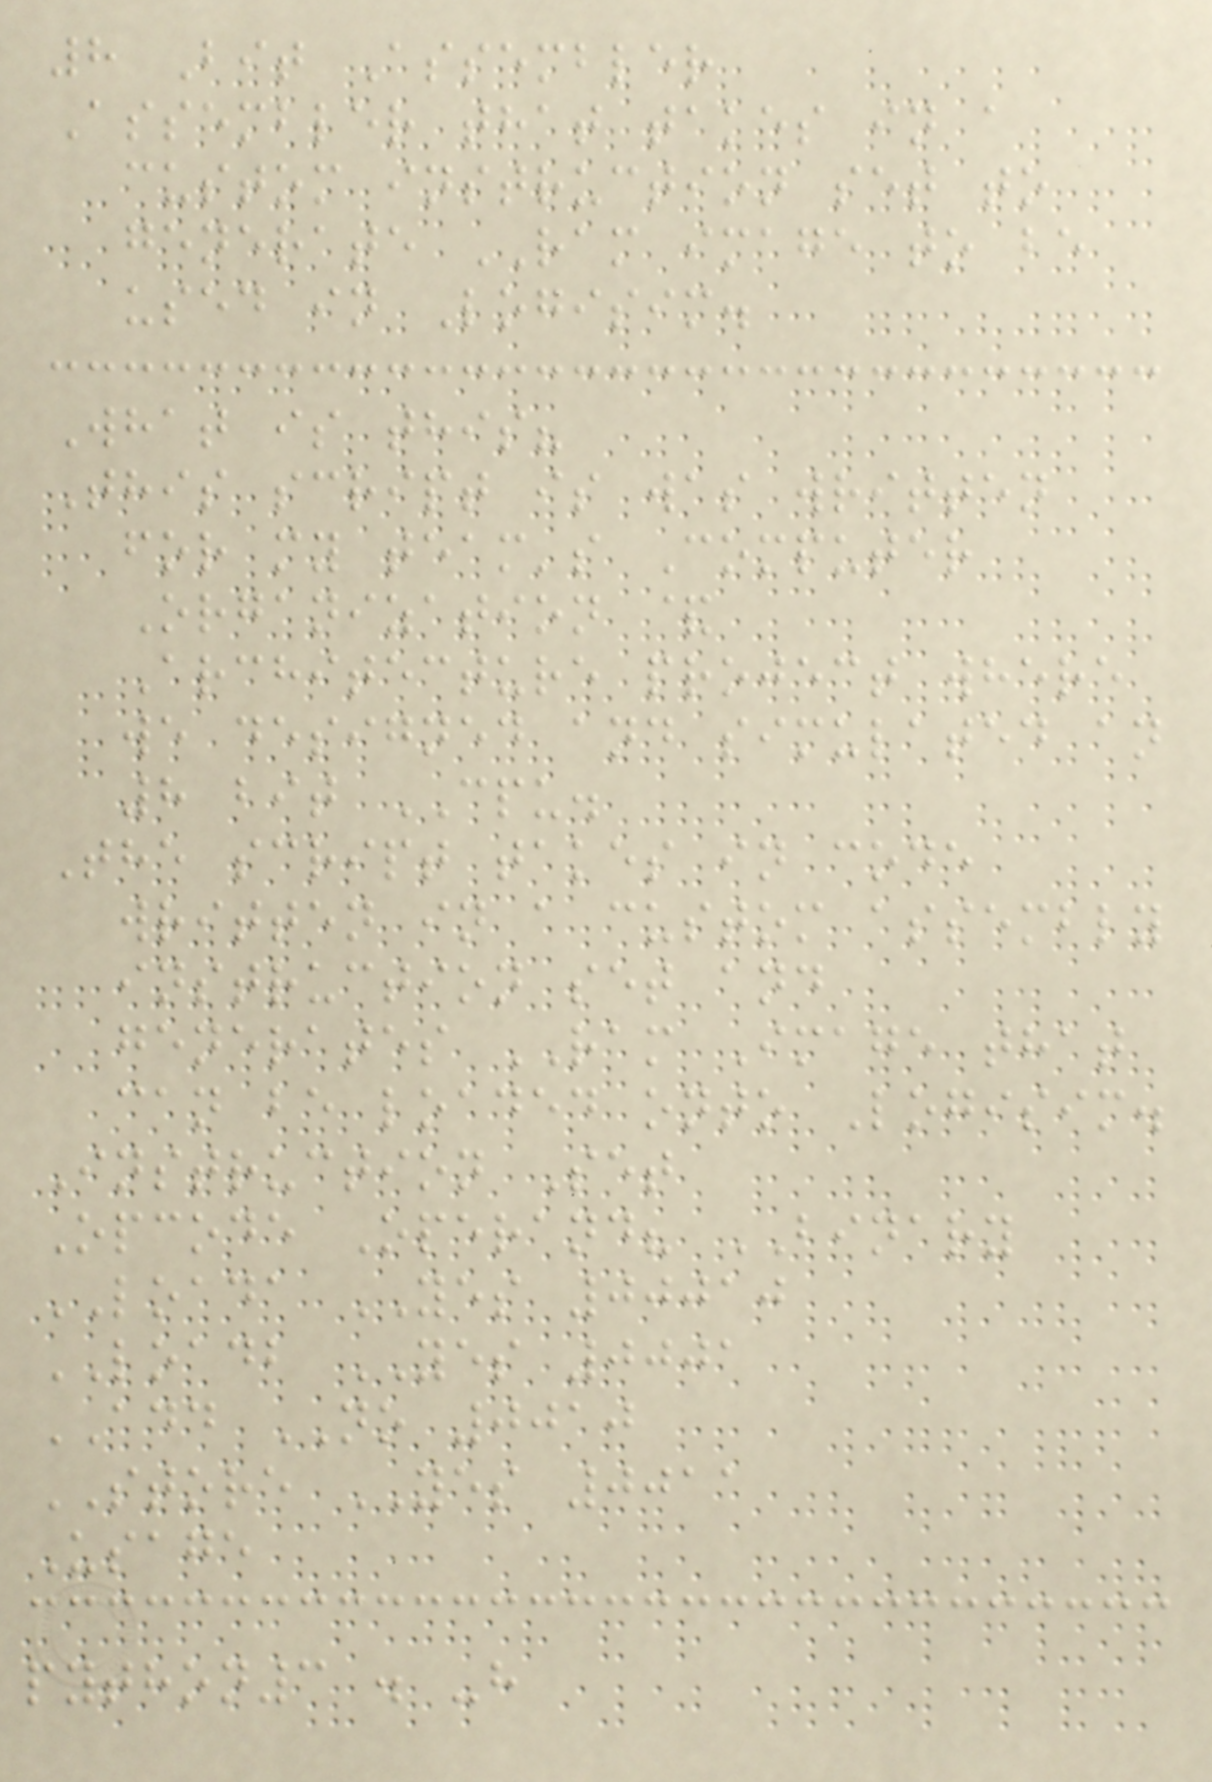8 Bit Assembler
Assembler that takes in a
custom instruction set to
generate RAM image to be
used in Logisim.
What is this?
This script is was written
for my team's Computer
Organization &
Architecture project where
we designed and simulated an
8 bit CPU.
The script takes in code
written in a custom assembly
instruction set and
generates RAM Image that
can be loaded onto Logisim.
Instruction Set
Opcode Operand? BINARY
LOADA YES 00010
LOADB YES 0001
ADD NO 0010
STORE YES 0011
Usage
python3 . -h
